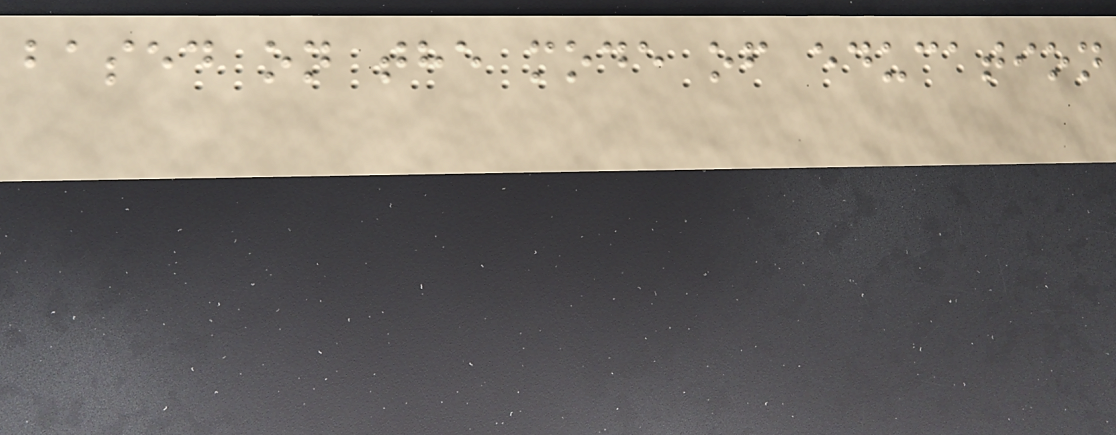based on the mode of education
